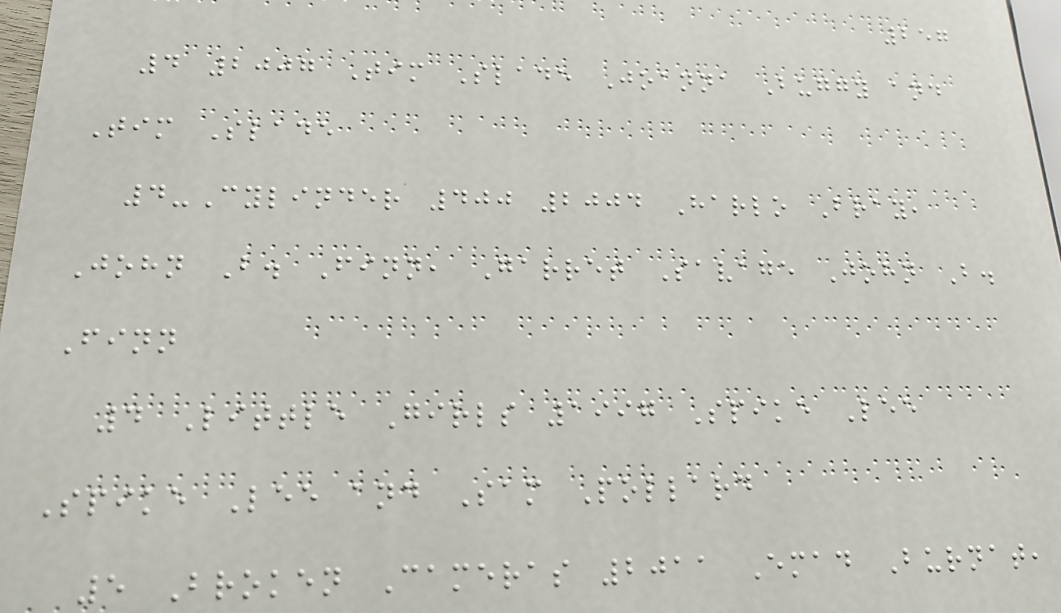257
4 2007 Tim Slade Joanna Buggy and
Tim Slade
4-Cylinder 400 2004 Harlo Bray,
John B. Finn, Garret Savage John B.
Finn
4 Little Girls 1997 Spike Lee
Spike Lee and Sam Pollard
5 Broken Cameras 2011 Emad Burnat,
